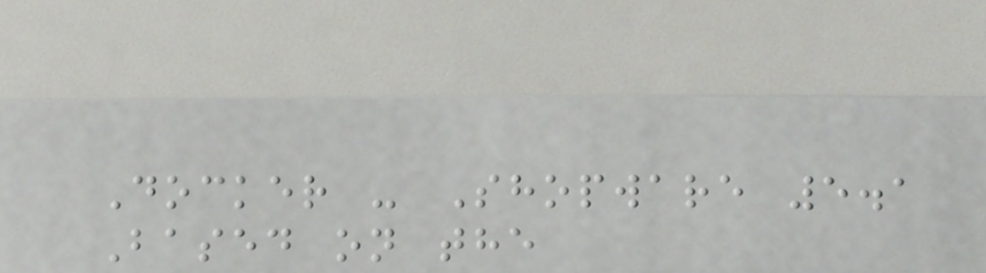Docker - Shopware 5.1
Based on the
